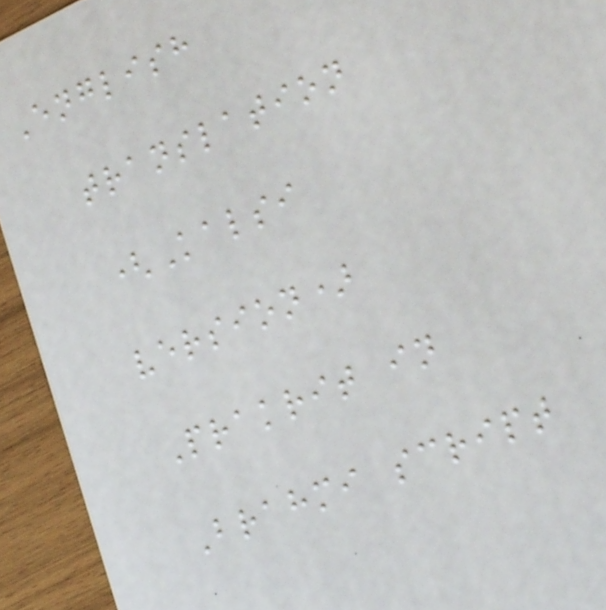English
translation
(Kalsi
version)
Prakrit in
Brahmi script
